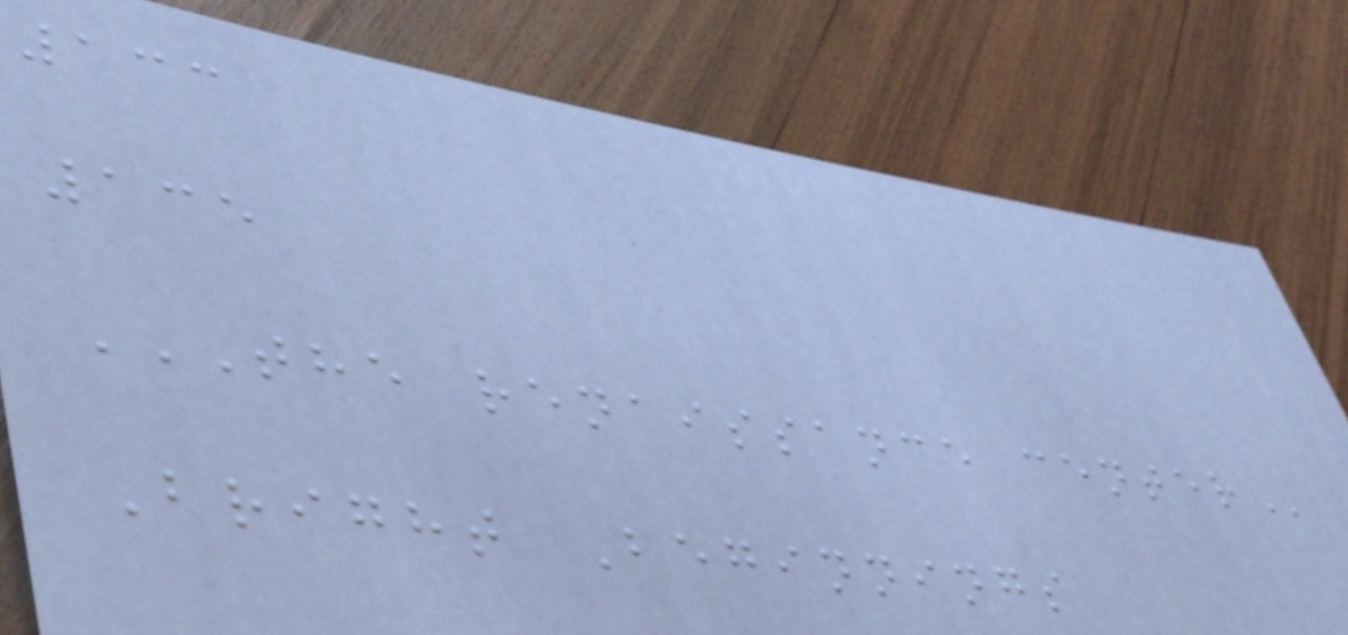133
135
THE RENAISSANCE CENTER
Bright Beginnings
